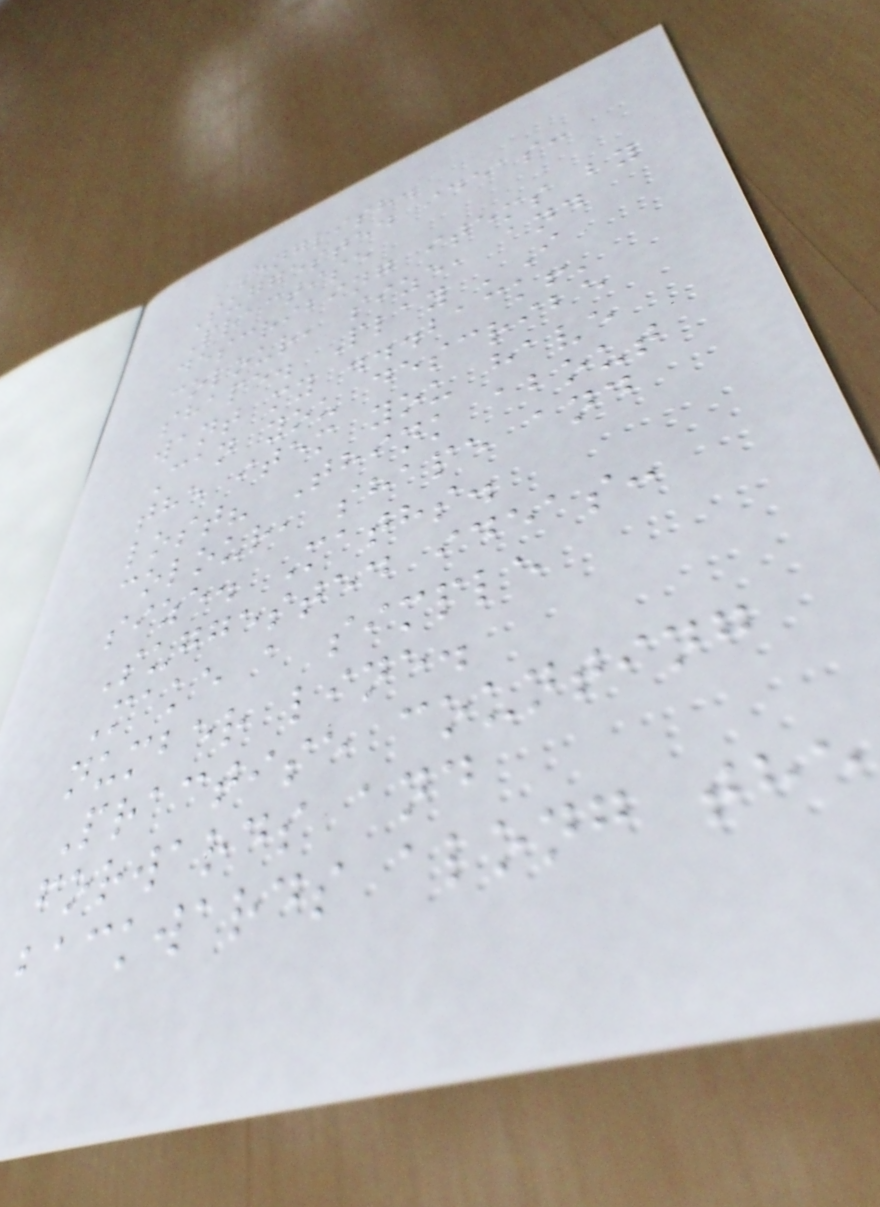English.
Suggested ideas:
Practise
describing items by
colour, size, and
shape. Play 'I
want my ...back!'
Can you describe
the item you have
lost? Think about
colour, shape and
size. Maths.
Suggested ideas:
Make a simple
number line.
Practise counting
forwards and
backwards along the
